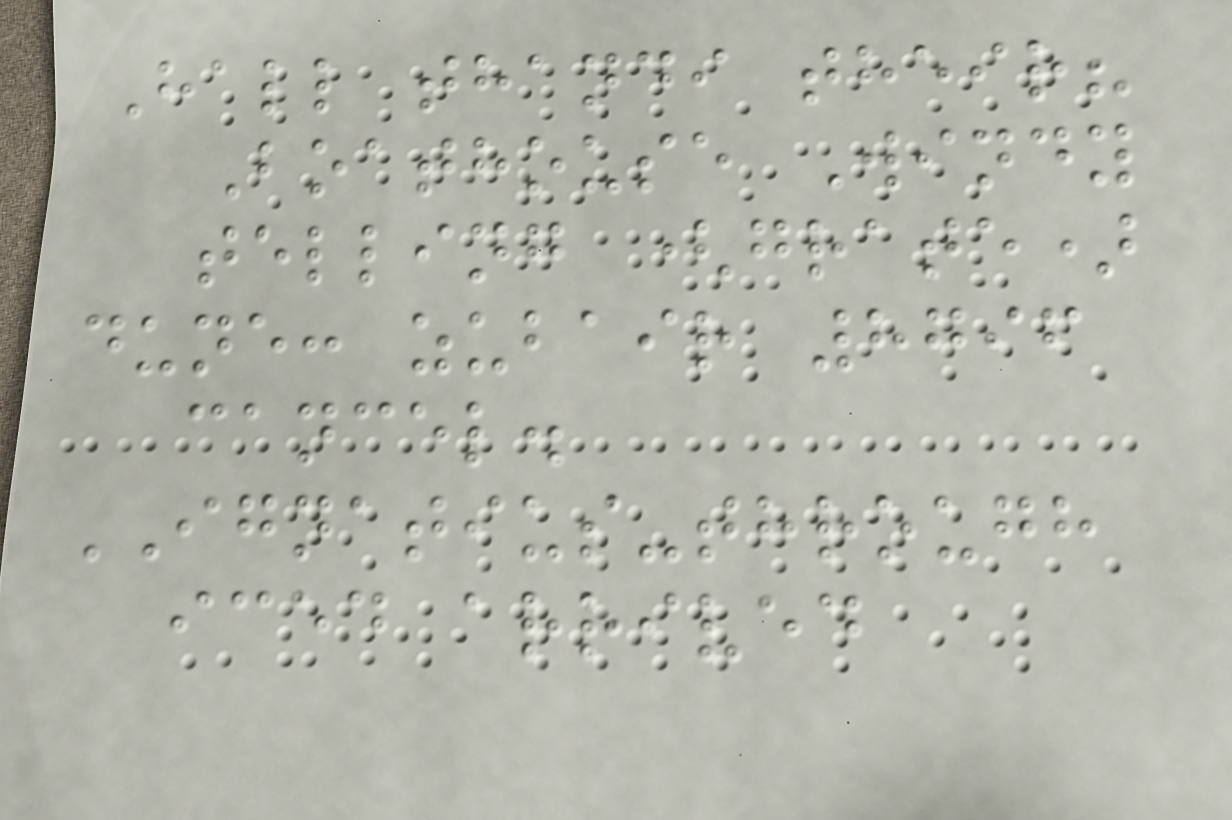Hall thandi their?
Boathouse Windy
telling (grate)
dune: zubair 8796
cancel.
IGNATIUS-through
iced arrived
